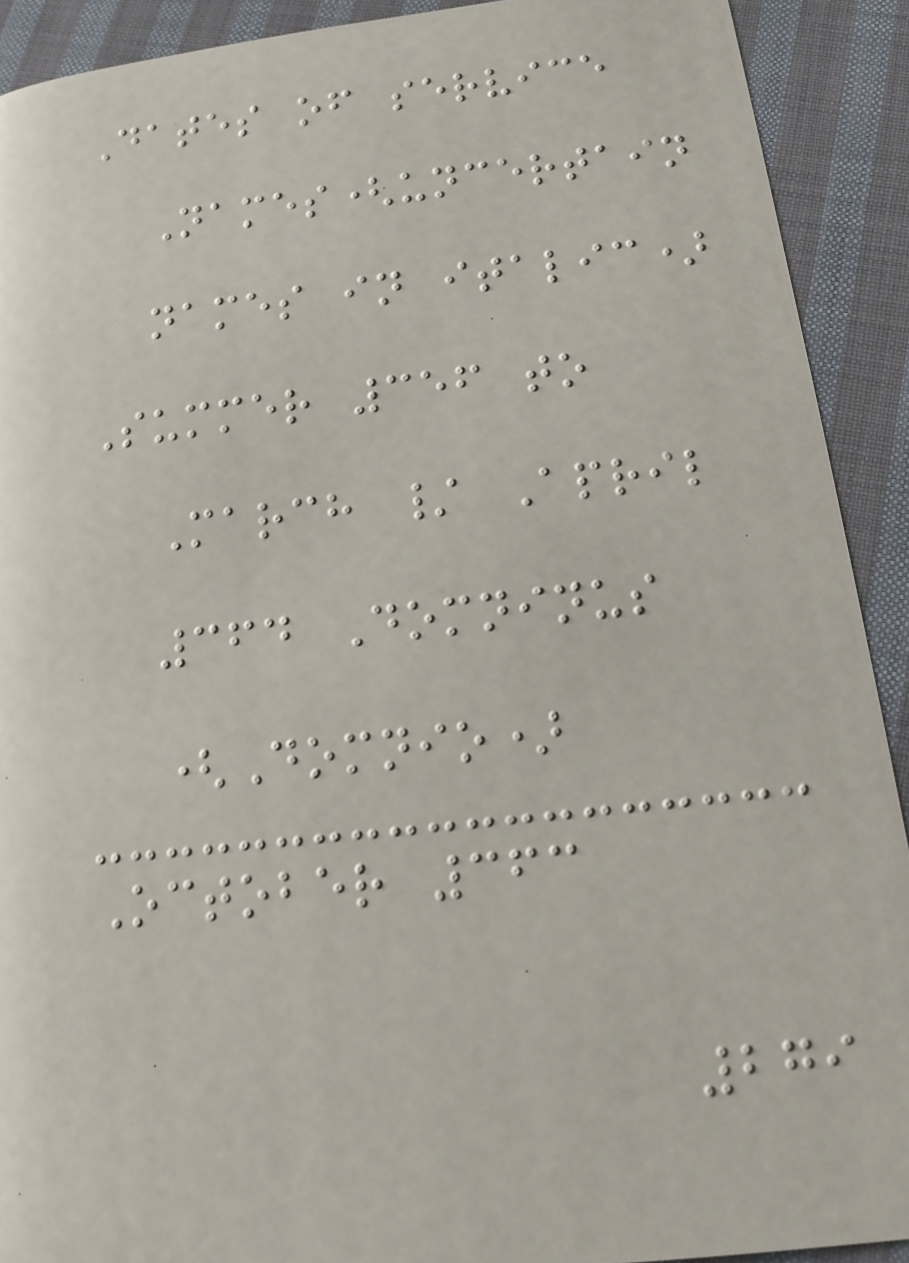Dates of service
Names(uncertain
names in italic)
Summer 356 to
March / April
364 Domninus
(Domnio)
October 363
279
